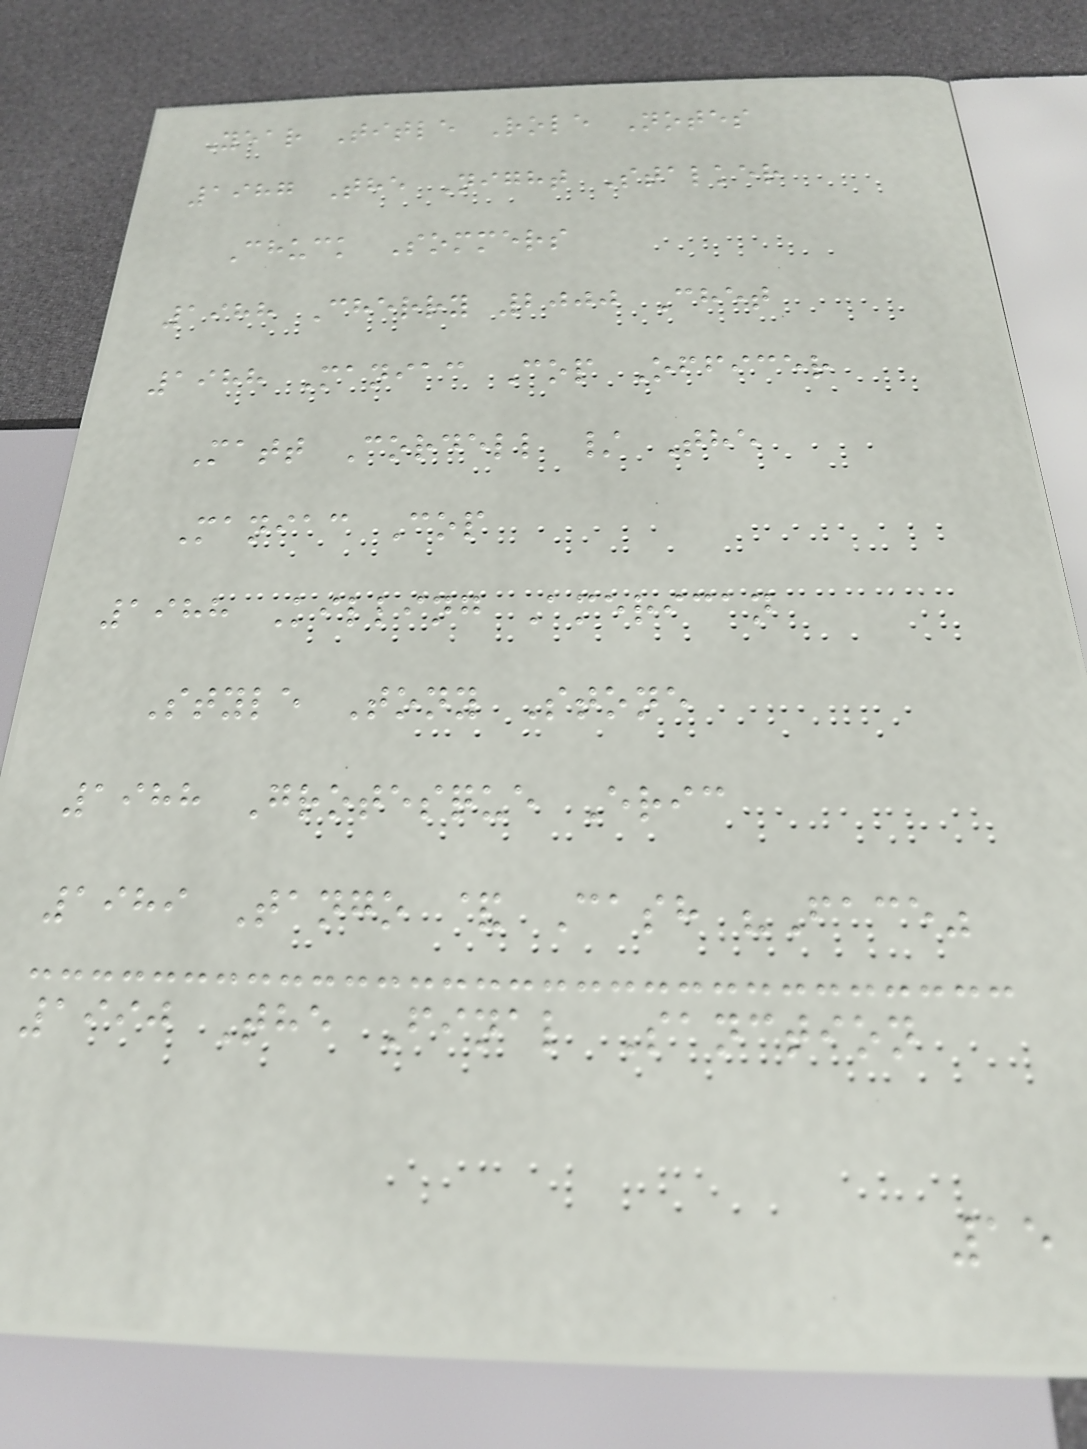Year Title Role Notes
1987 The Night Stalker
Chuck Sommers
1988 Cherry 2000 Chet
1988 Maniac Cop Officer
Matt Cordell / The
Maniac Cop
1988 Killing American
Style Tony Stone
1988 Grotesque Eric
1989 Tango & Cash "Face"
1990 The Final Sanction
15
